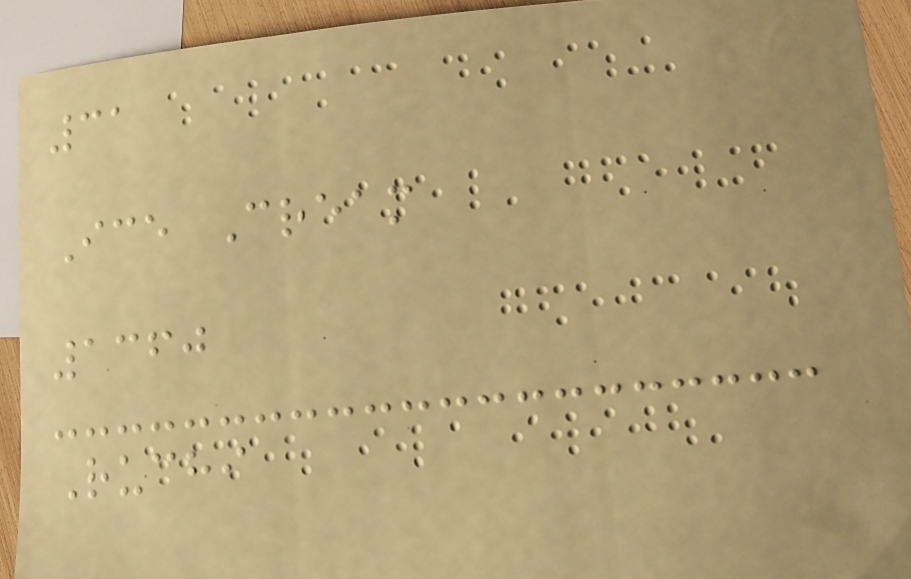31
Ice Cream
1360
Ruchi
